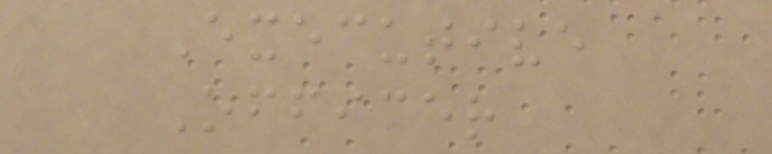Executive
Officer
